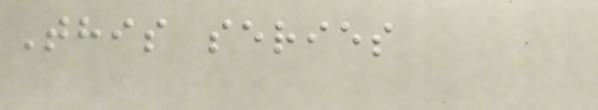This series
